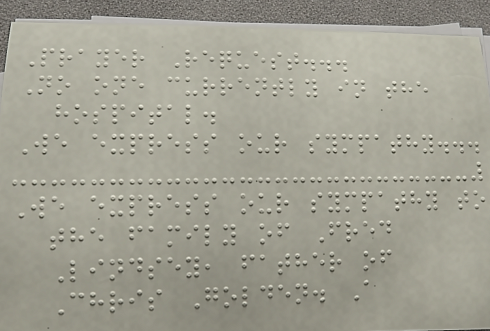Prayer Request...
No one currently in the
hospital.
We express our sympathy...
We express our sympathy to
the family of Fred
Lindsey, father of
Chris Golden. A
